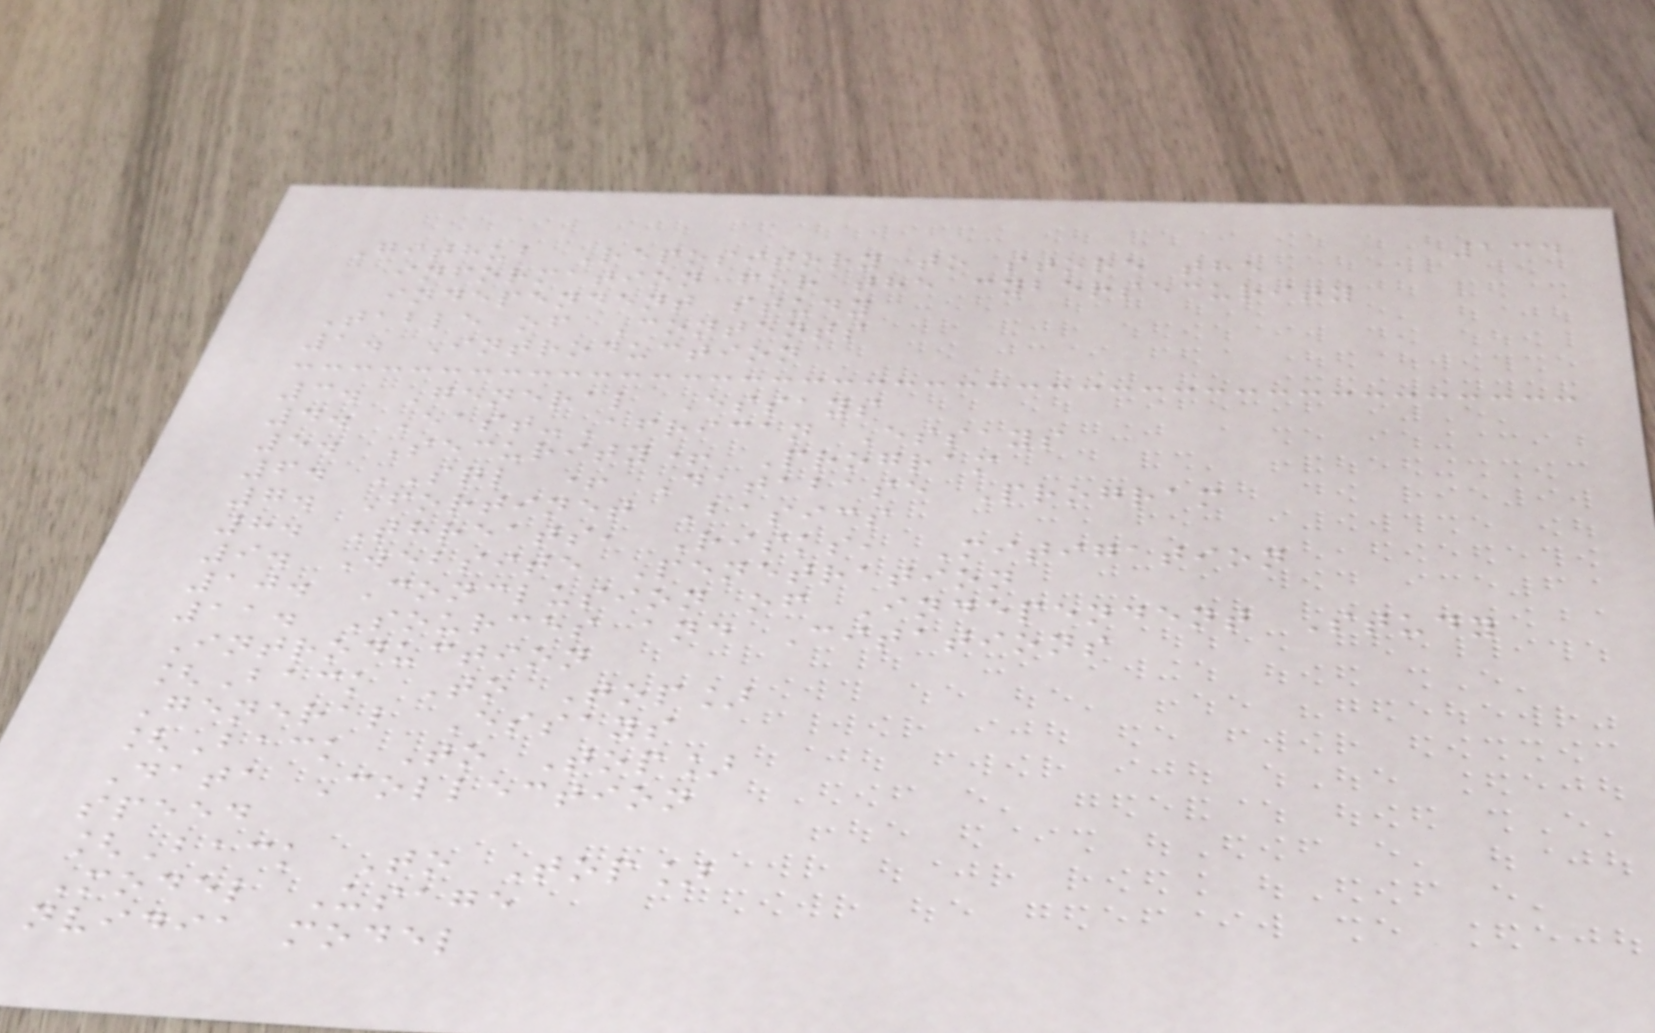134
Github Repository to store the
information for the cybersecurity
independent study
Table of Contents
1. Introduction
3. General Essays
4. East-African Essays
5. Security+ Program
6. SQL + Database Program
7. Fortinet Basics
8. Threats, Risks, Mitigation
9. Website Penetration
10. Conclusion of Independent Study
11. Sources and Citations
Introduction
[Back To Top]
General Essays
[Back To Top]
Data Collection
speed
[Back To Top]
Model Usage
nvidia model
